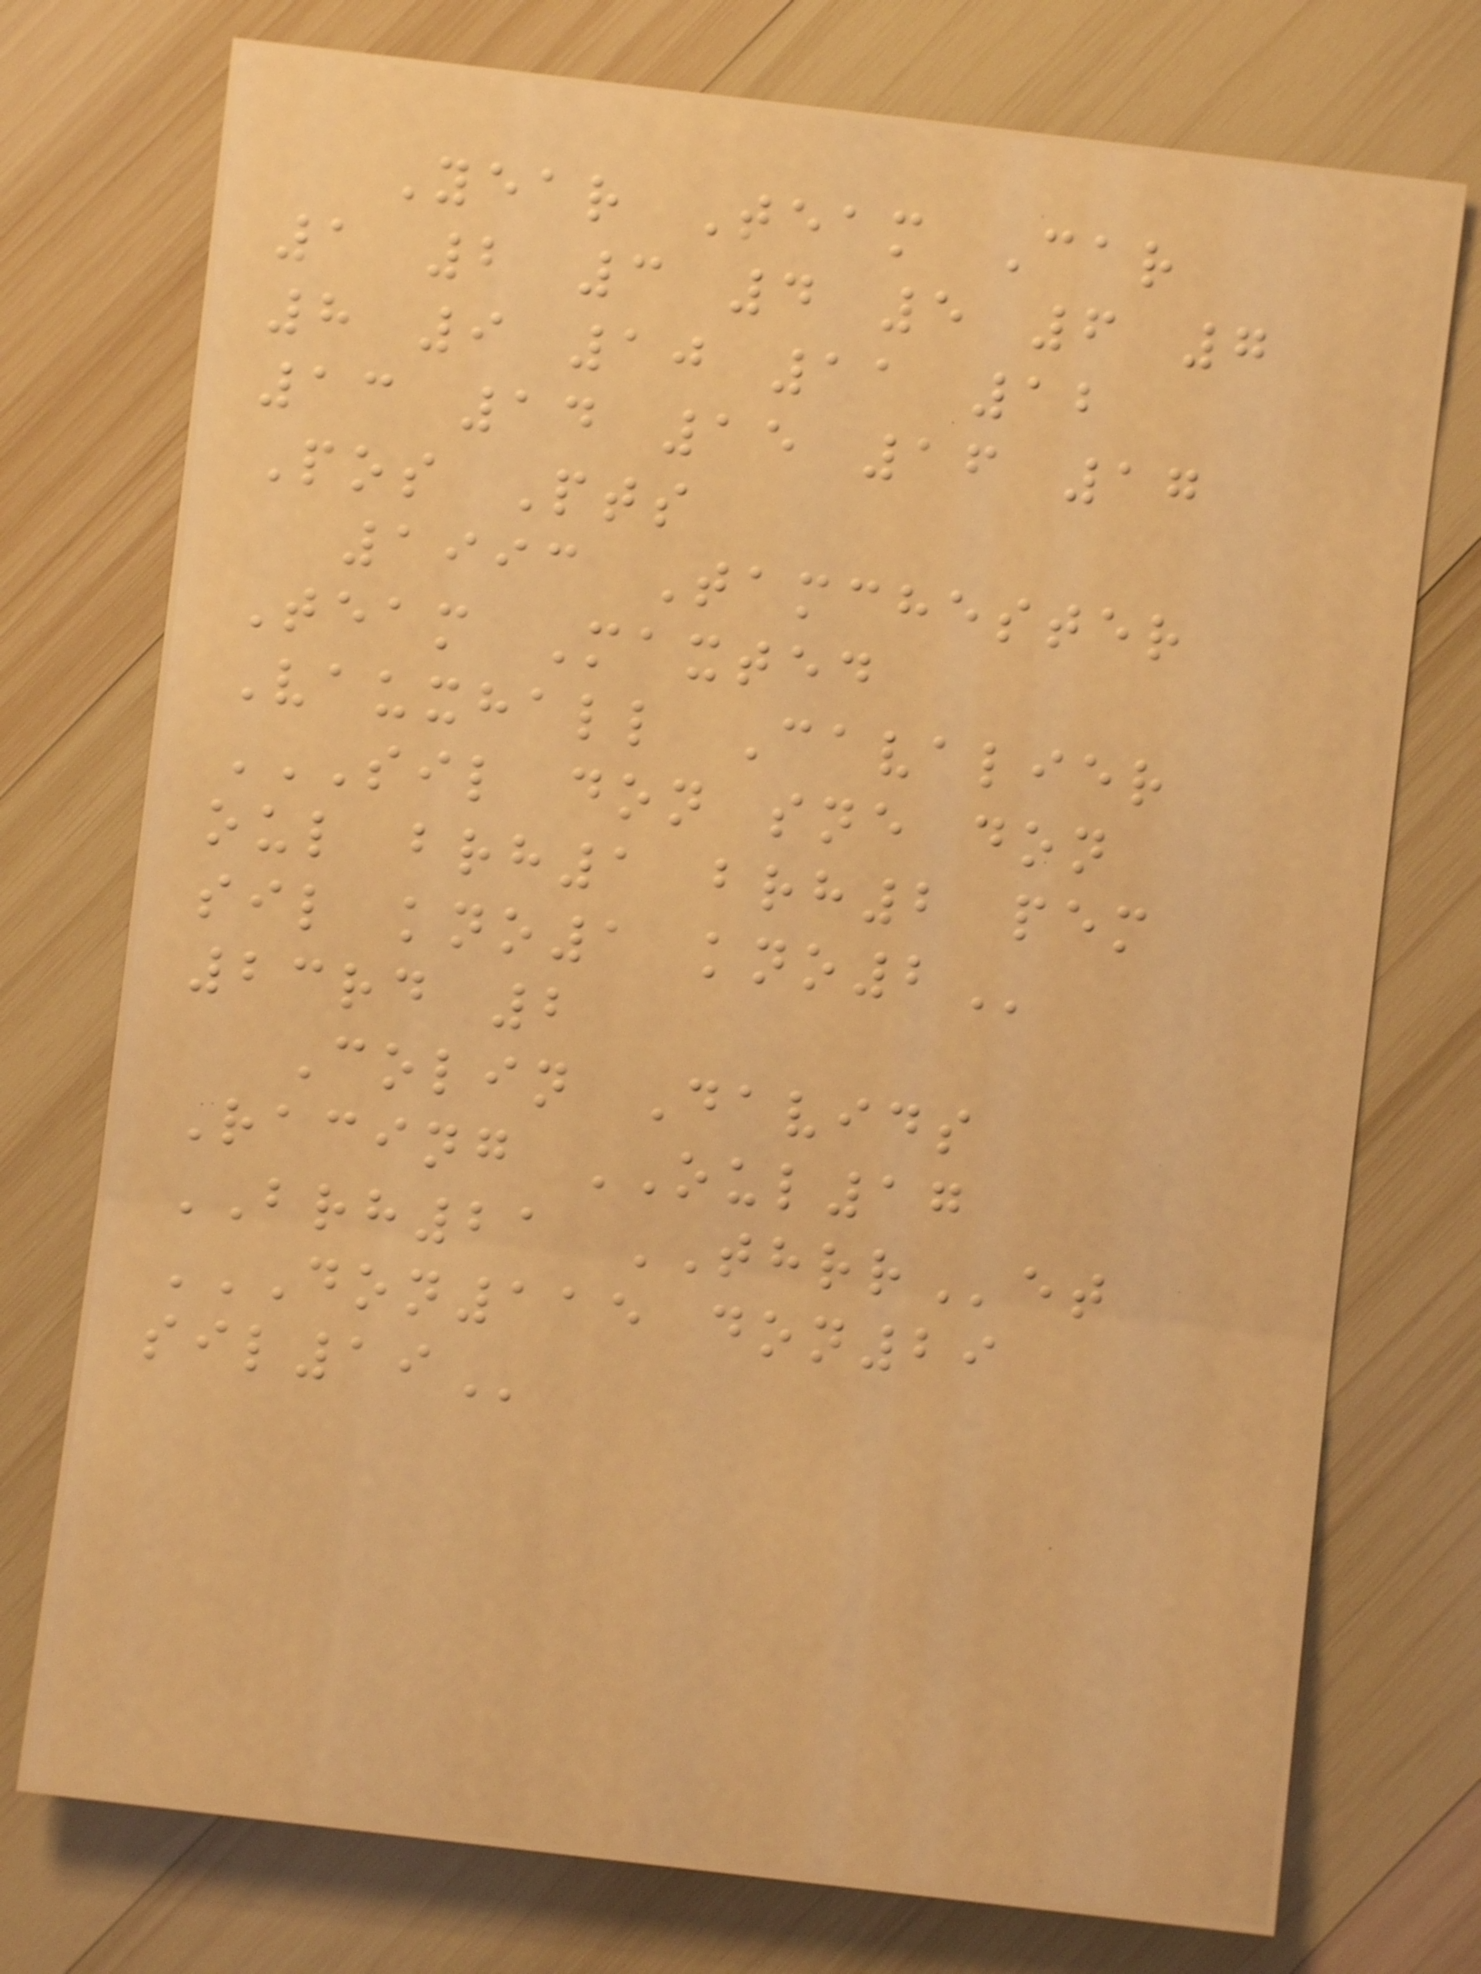Year Team Car
1 2 3 4 5 6 7
8 9 10 11 12
13 14 15 16 17
Pos Pts
1993 Tamchester
Team Maxted
Vauxhall Cavalier
SIL DON SNE DON
OUL BRH1 BRH2 PEM
SIL KNO1 KNO2
23rd 2
Colin Davids
Racing OUL17
BRH21 THRRet
DON115 DON29
SIL19
